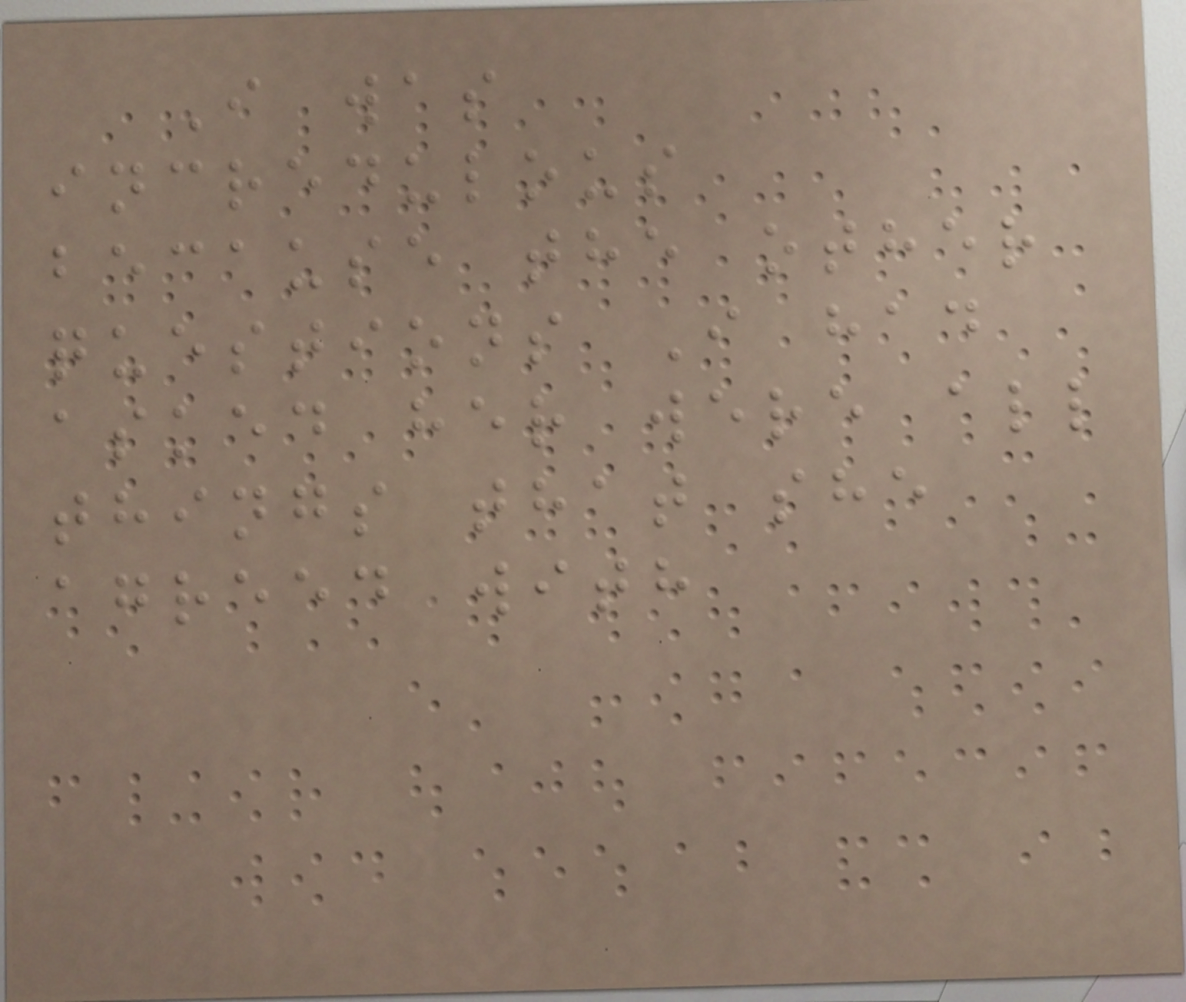I was
incredulous
because the other
questions I had
asked her were all
things that she
agreed with
